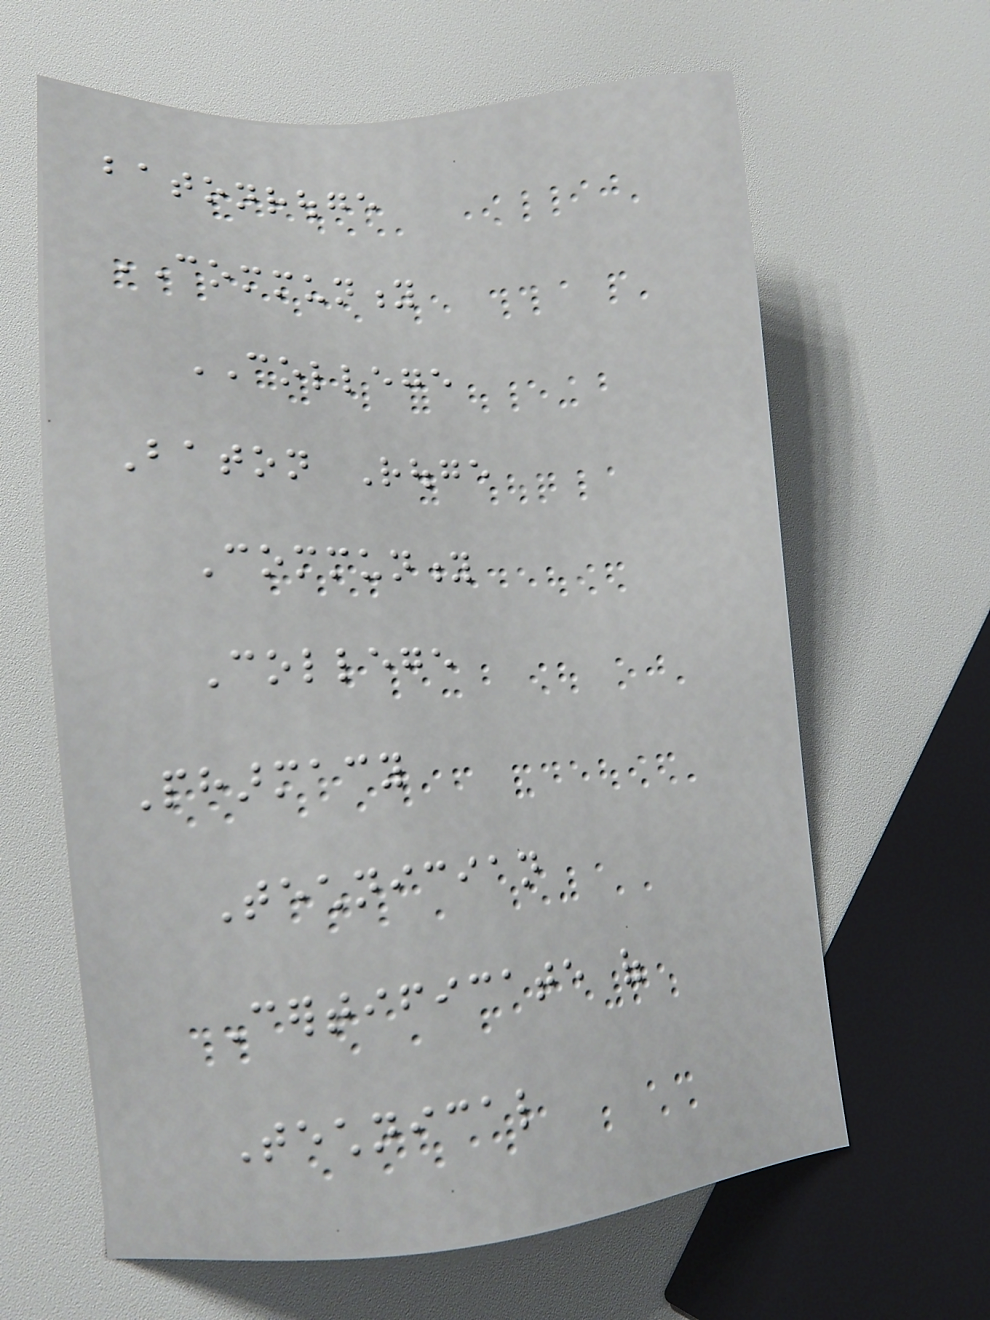batonrouge
COMMUNITY
COLLEGE
Baton Rouge
Community
College
Pharmacy
Technician
Certificate of
Technical
